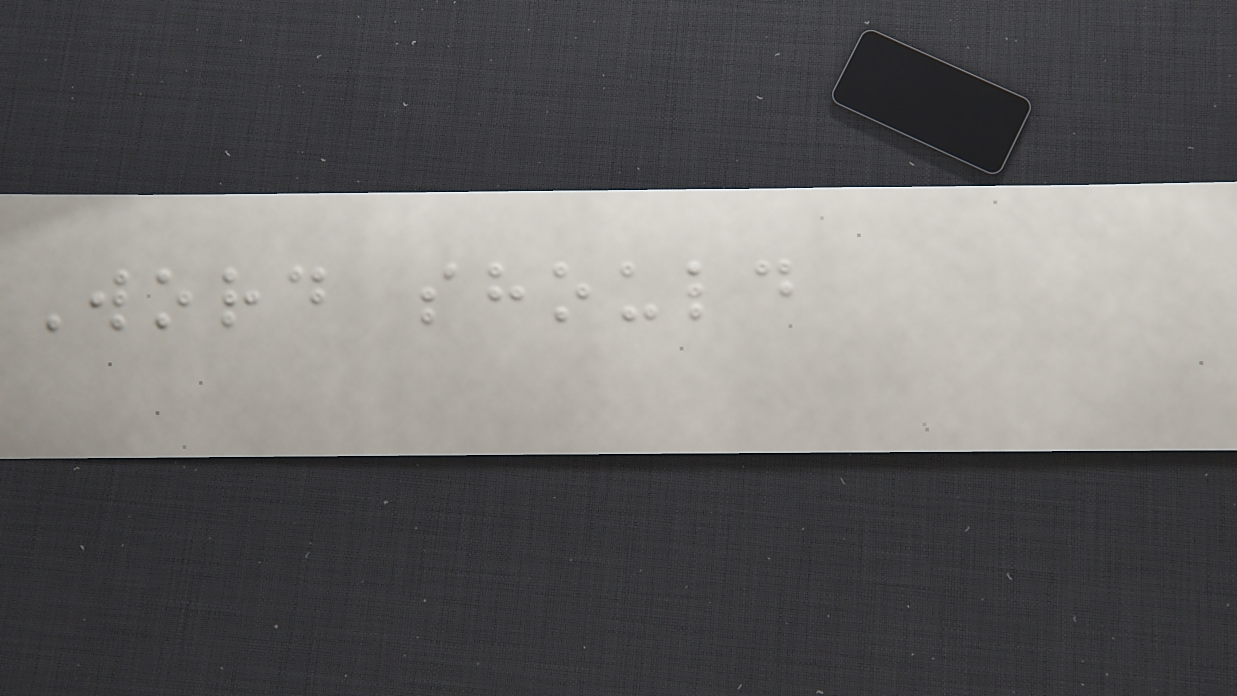Word should
